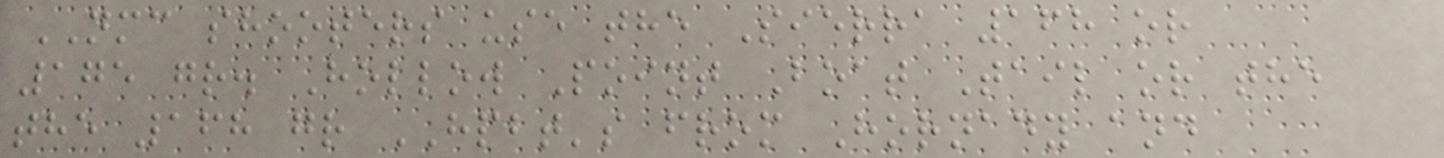NMC shooters use the Sierra 168 or
175 gr. Hollow Point Boat Tail or the
the 168 gr HPBT's from Hornady and
